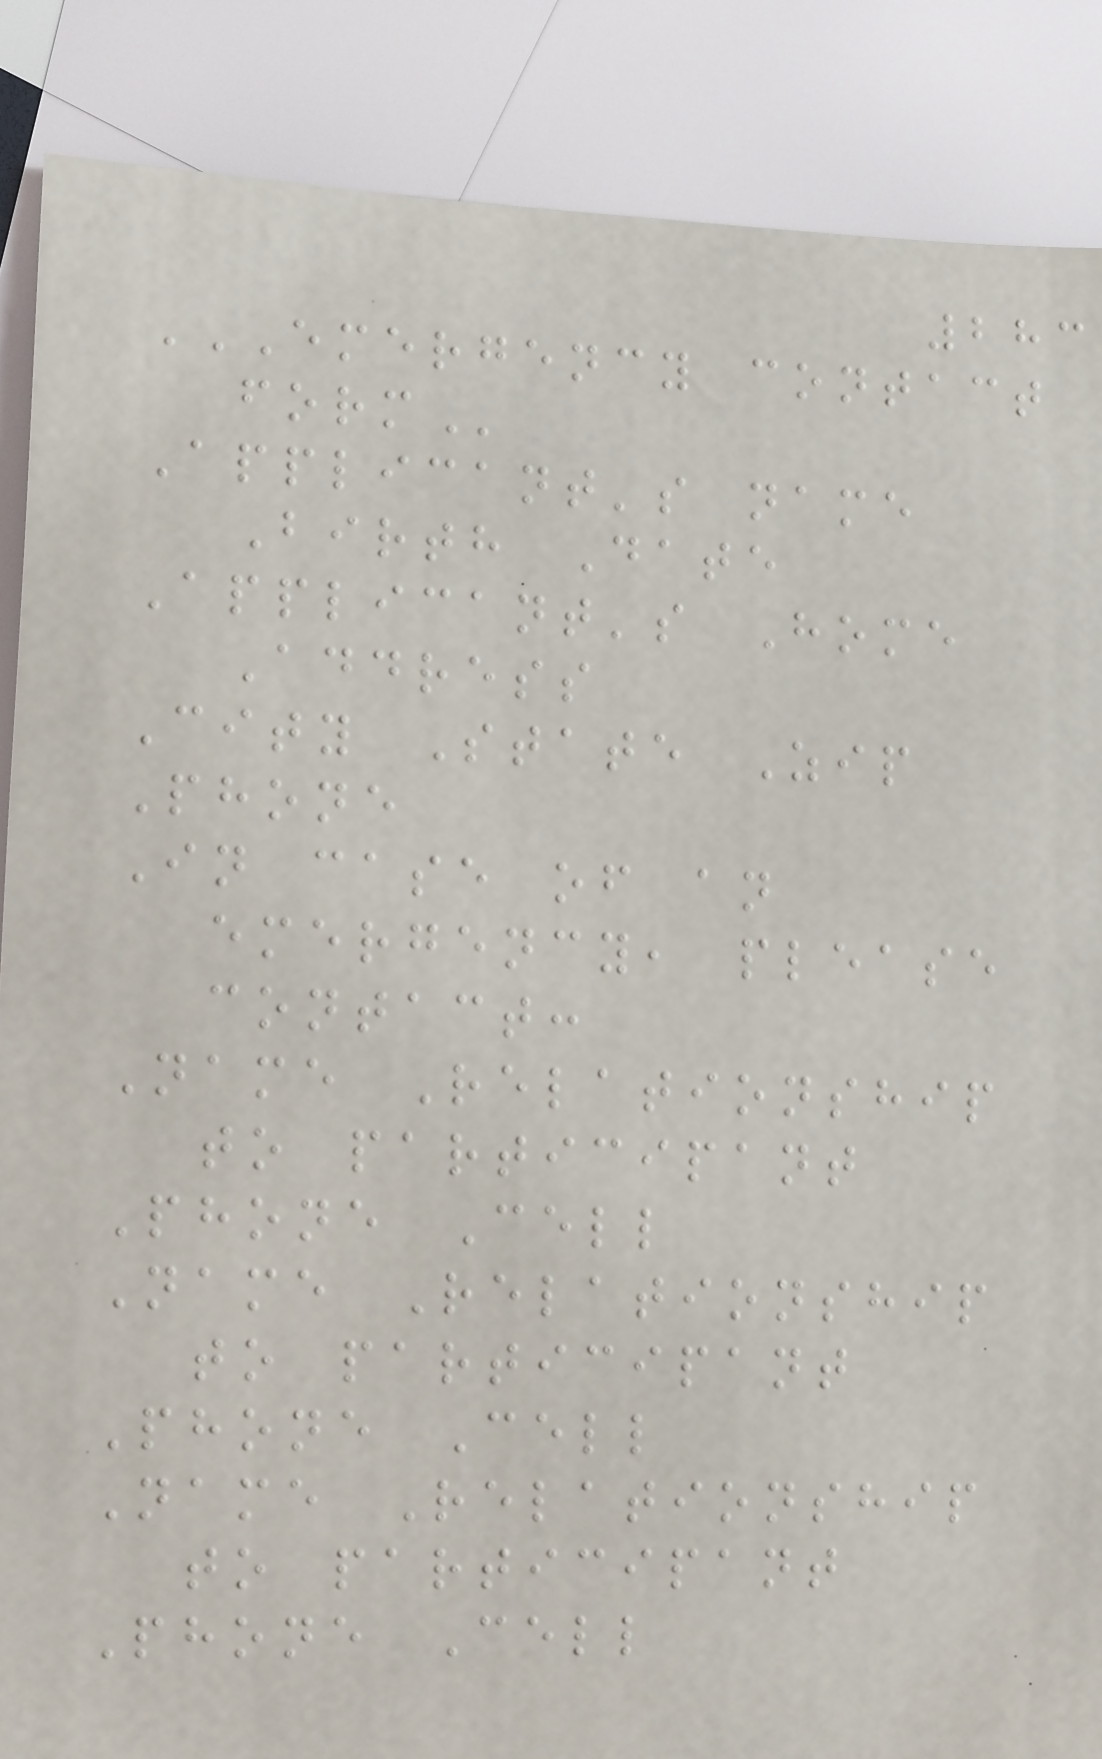283
EMERGENCY CONTACT
FORM
Applicant's name
Birth Date
Applicant's Home
Address
City State Zip
Phone
In case of an
emergency, please
contact:
Name Relationship
to participant
Phone Cell
Name Relationship
to participant
Phone Cell
Name Relationship
to participant
Phone Cell
